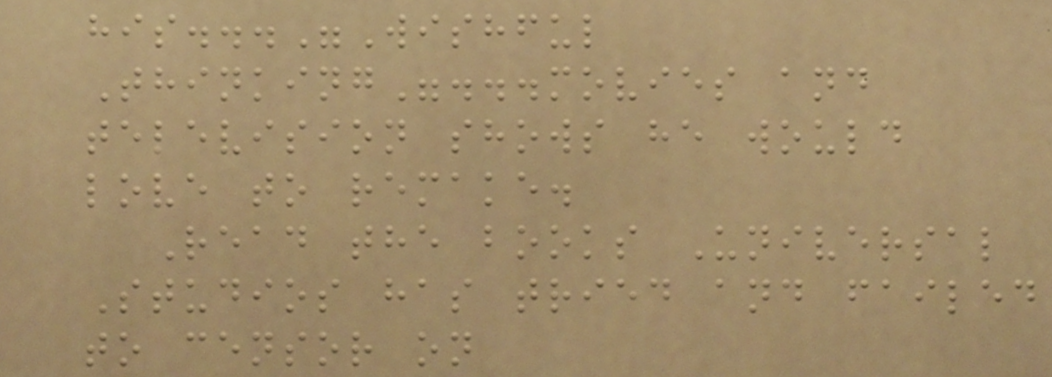his..."Wishful
Thinking"...movies and
television shows he would
love to remake.
Read the books Universal
Studios has tried and failed
to censor on
